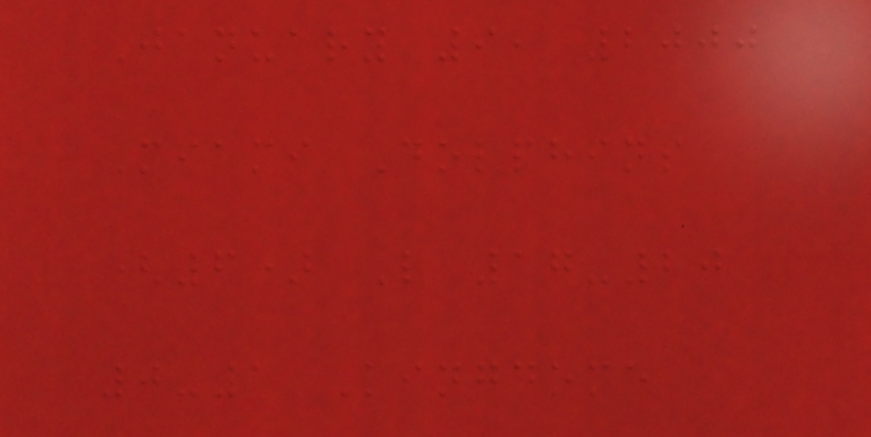January 9, 2000
Miami Dolphins
(6) L 17-20
0-1 Kingdome
